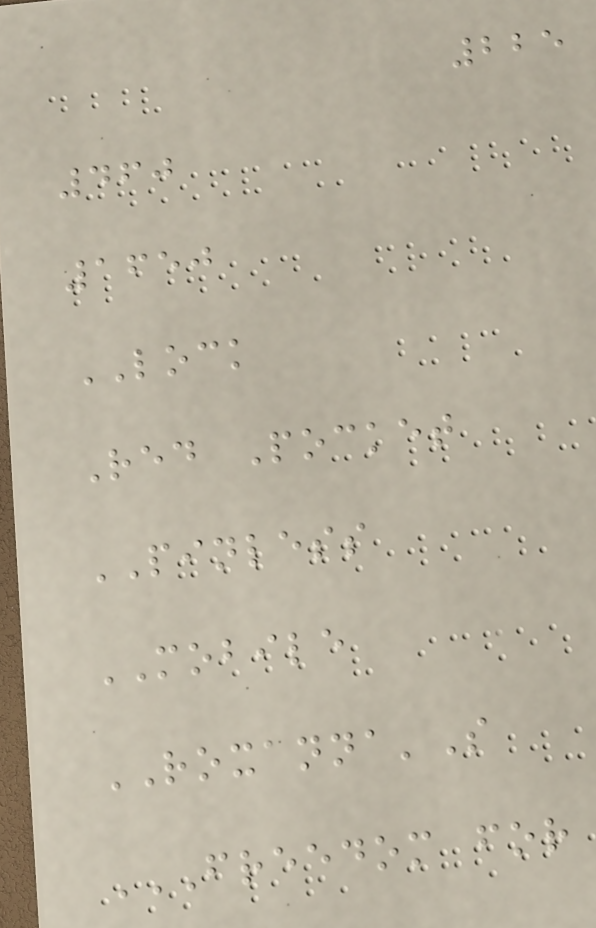225
460
1650
LOCK
Red Pocket
PINLESS
MOBILE
ROXANNA'S
FREEDOM FOR
